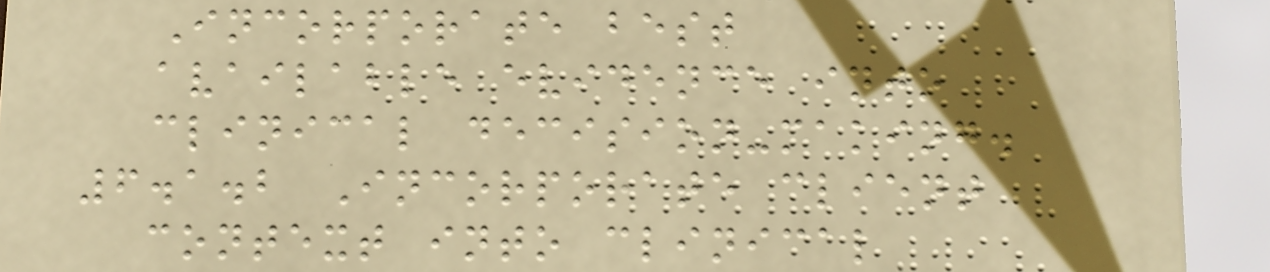Incorporate best
available evidence into
clinical decision-making.
6.1.2 Incorporate client
context into clinical
